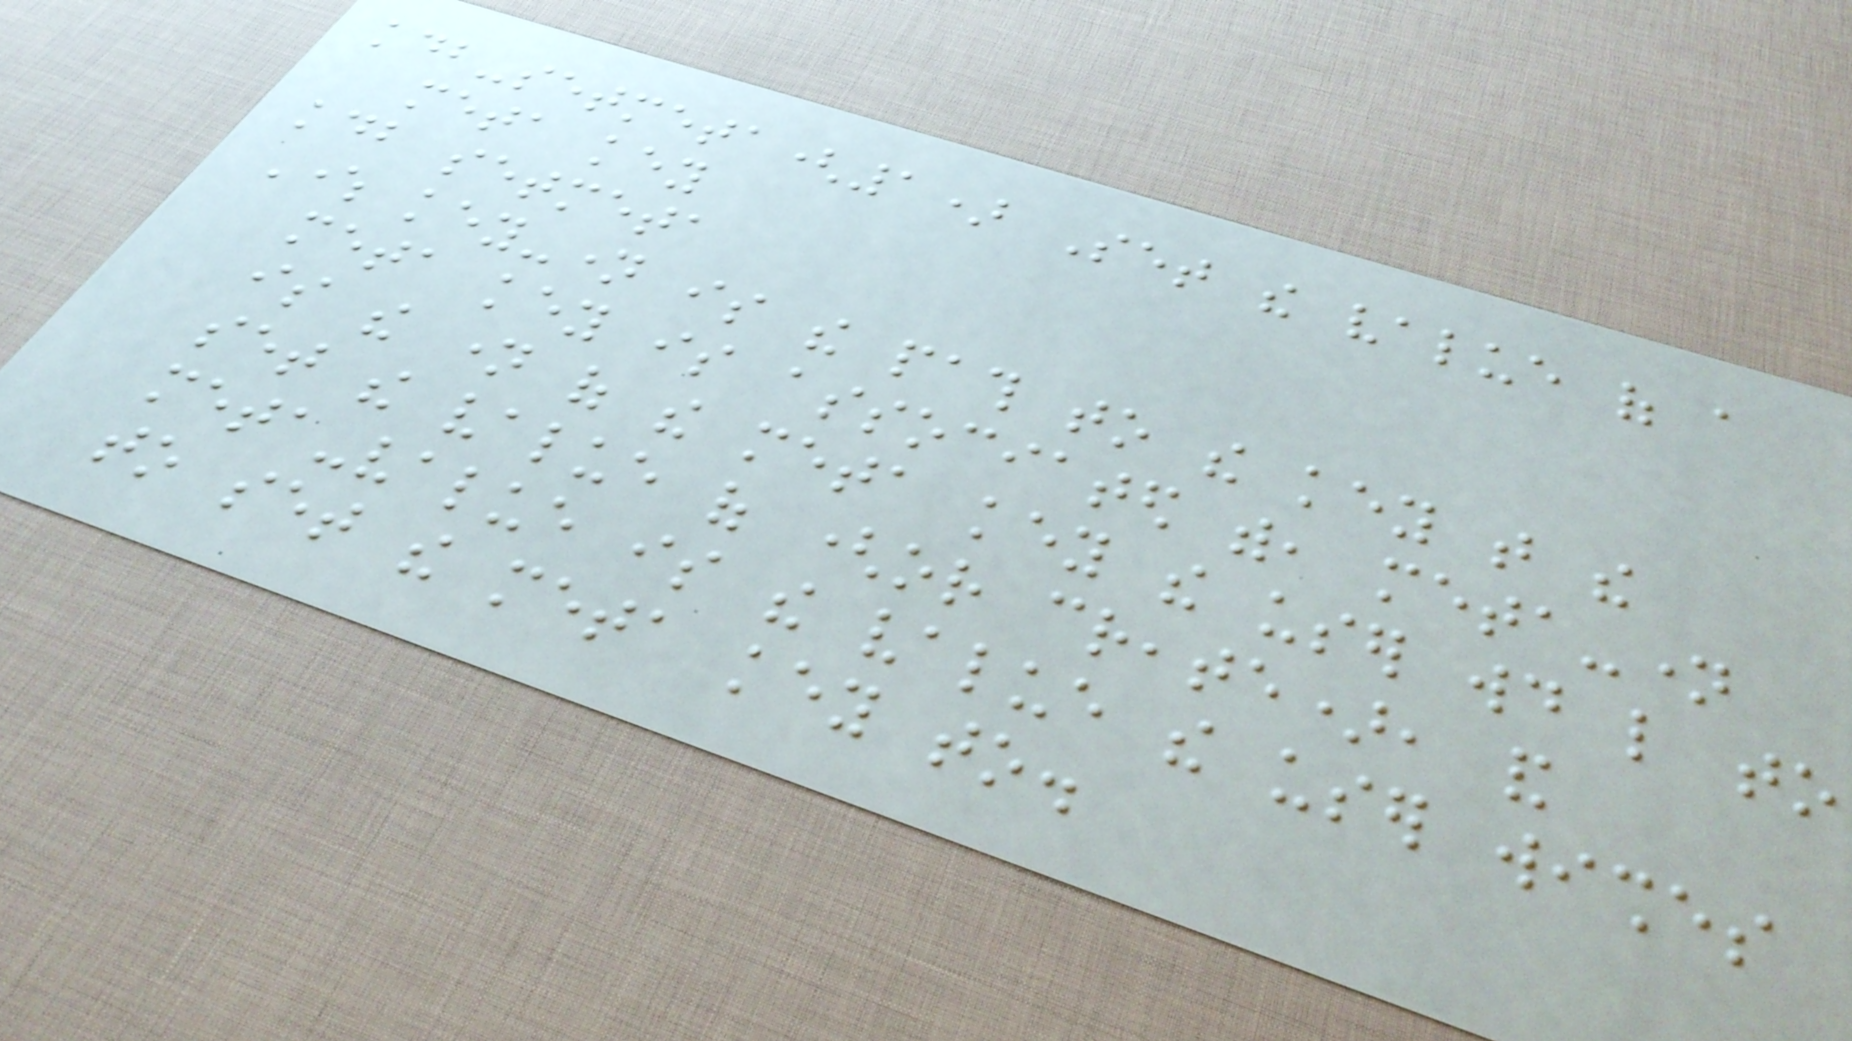kdb-setmeta(1) Set the value of a
meta key
kdb setmeta
Where key-name is the path to the key that the
meta key is associated with, meta-name
is the name of the meta key the user would like to
set the value of (or create), and
meta-value is the value the user wishes
to set the meta key to.
